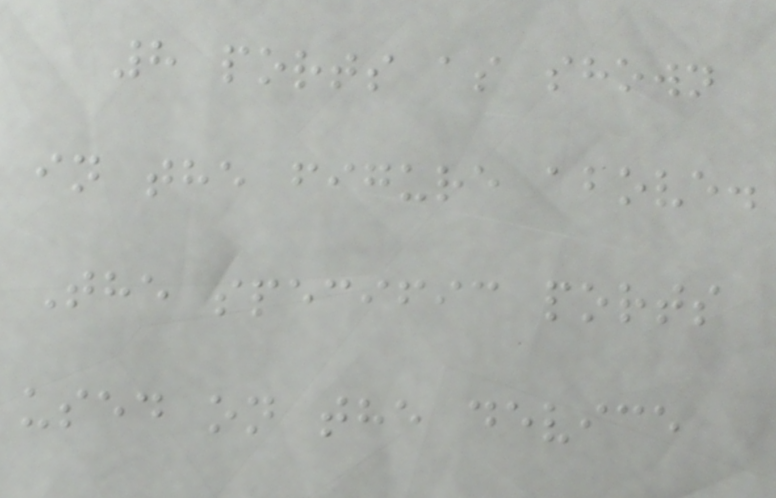8 ports as shown
in the figure above.
The specific ports
used on the device
